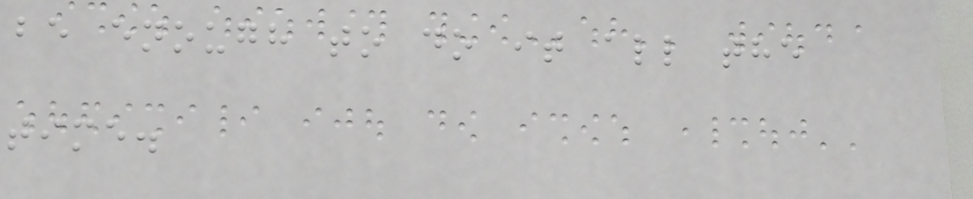be enough to do it all the
time.
